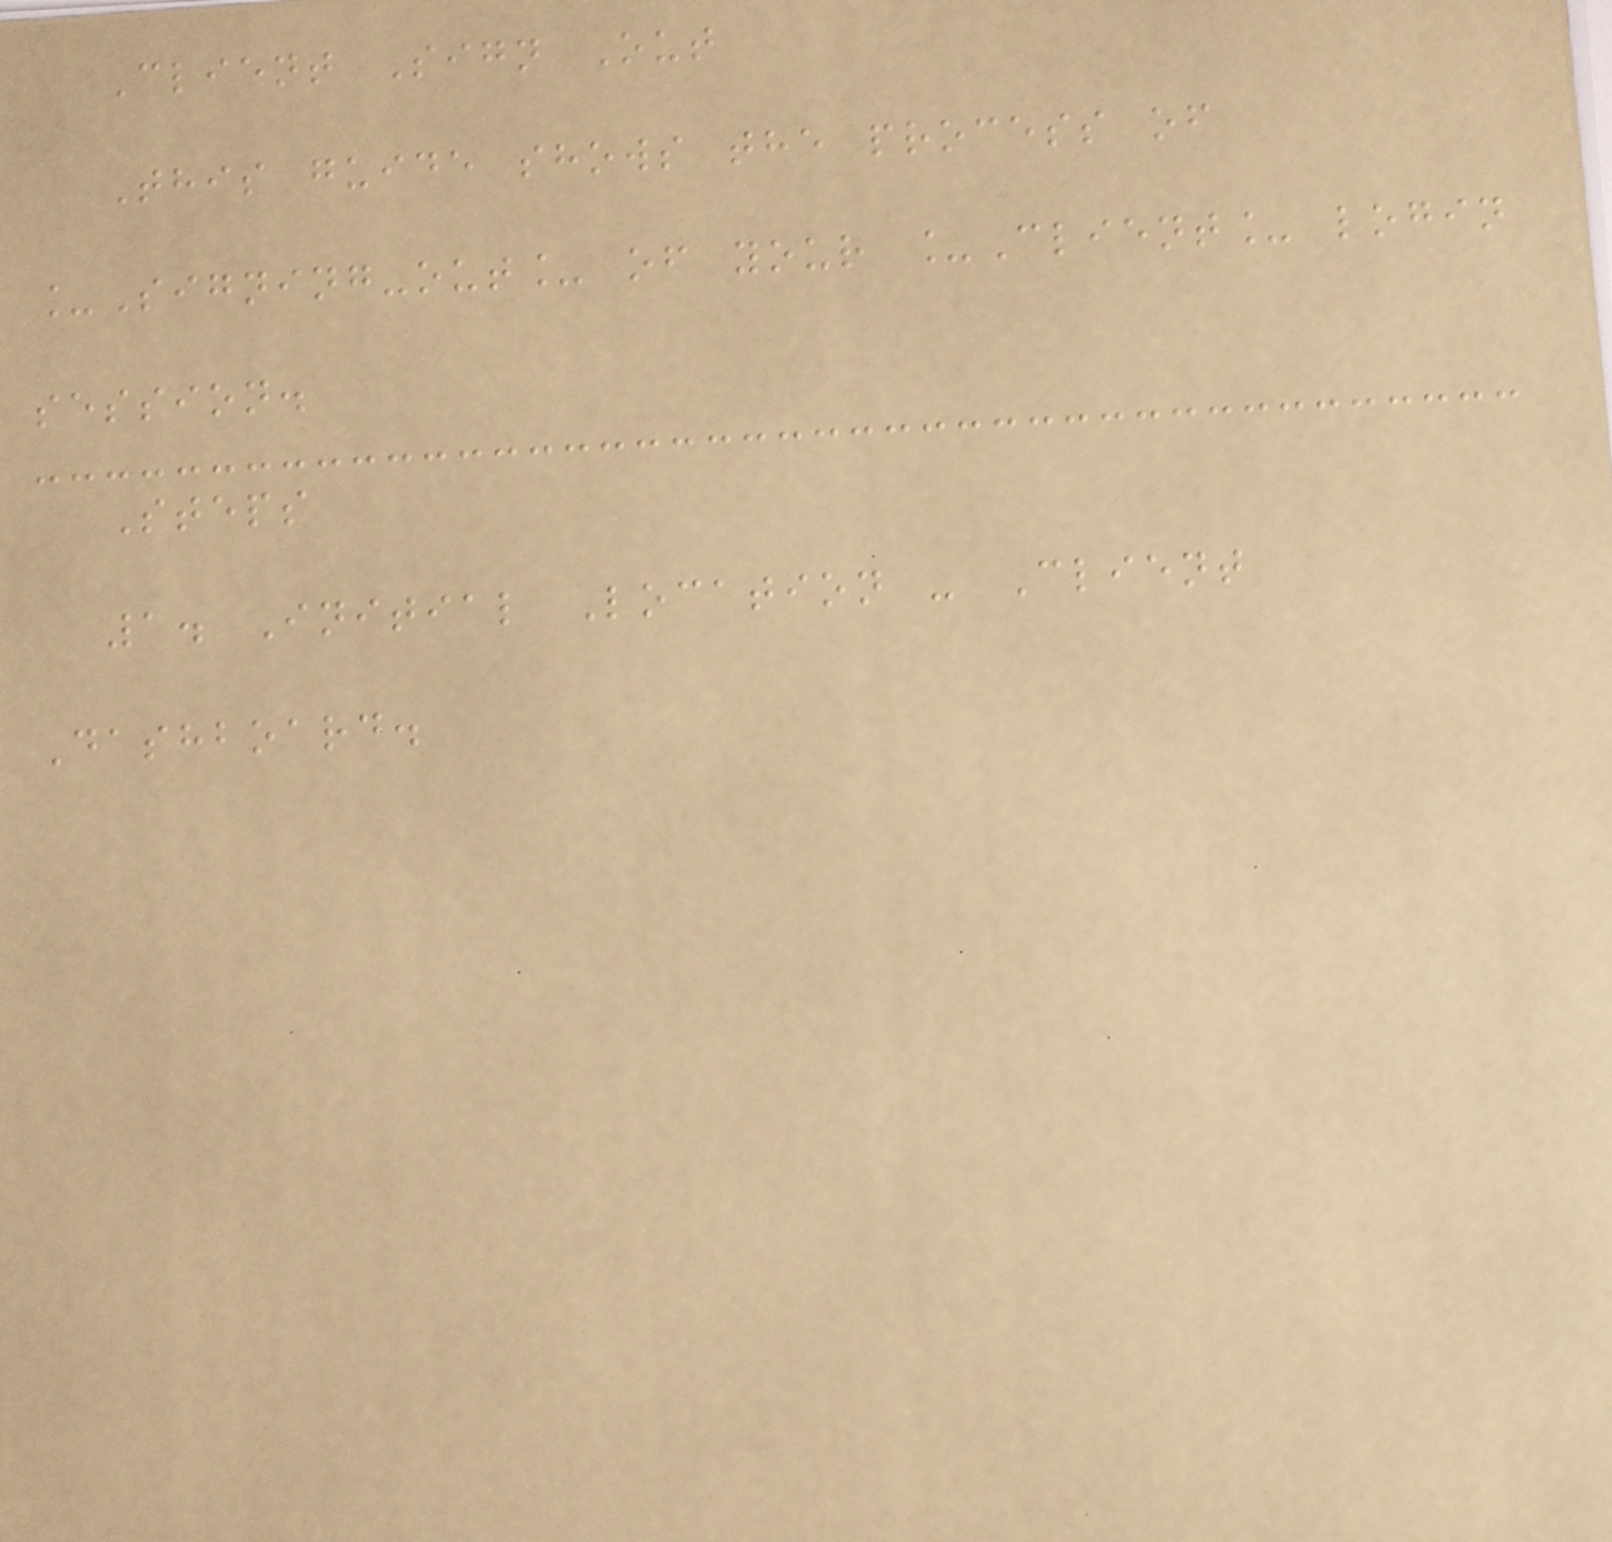Client Sign Out
This guide shows the process of
_Signing-out_ of your _Client_ login
session.
Steps
1. Initial Location - Client
Dashboard.
